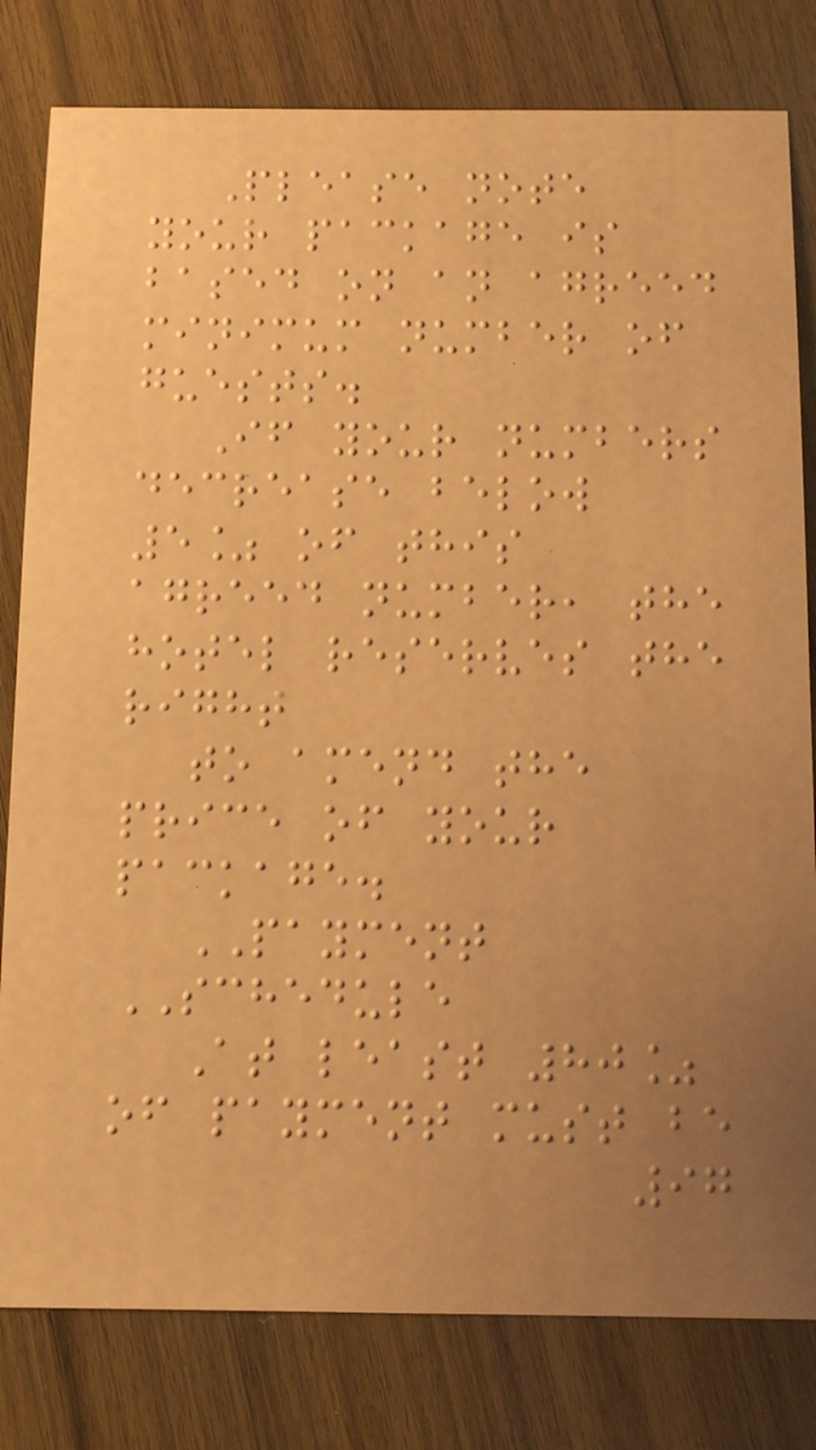Please note
your package is
based on an agreed
minimum number of
guests.
If your numbers
decrease below
5% of this
agreed number, the
hotel reserves the
right
to amend the
price of your
package.
PAYMENT
SCHEDULE
At least 80%
of payment must be
97
